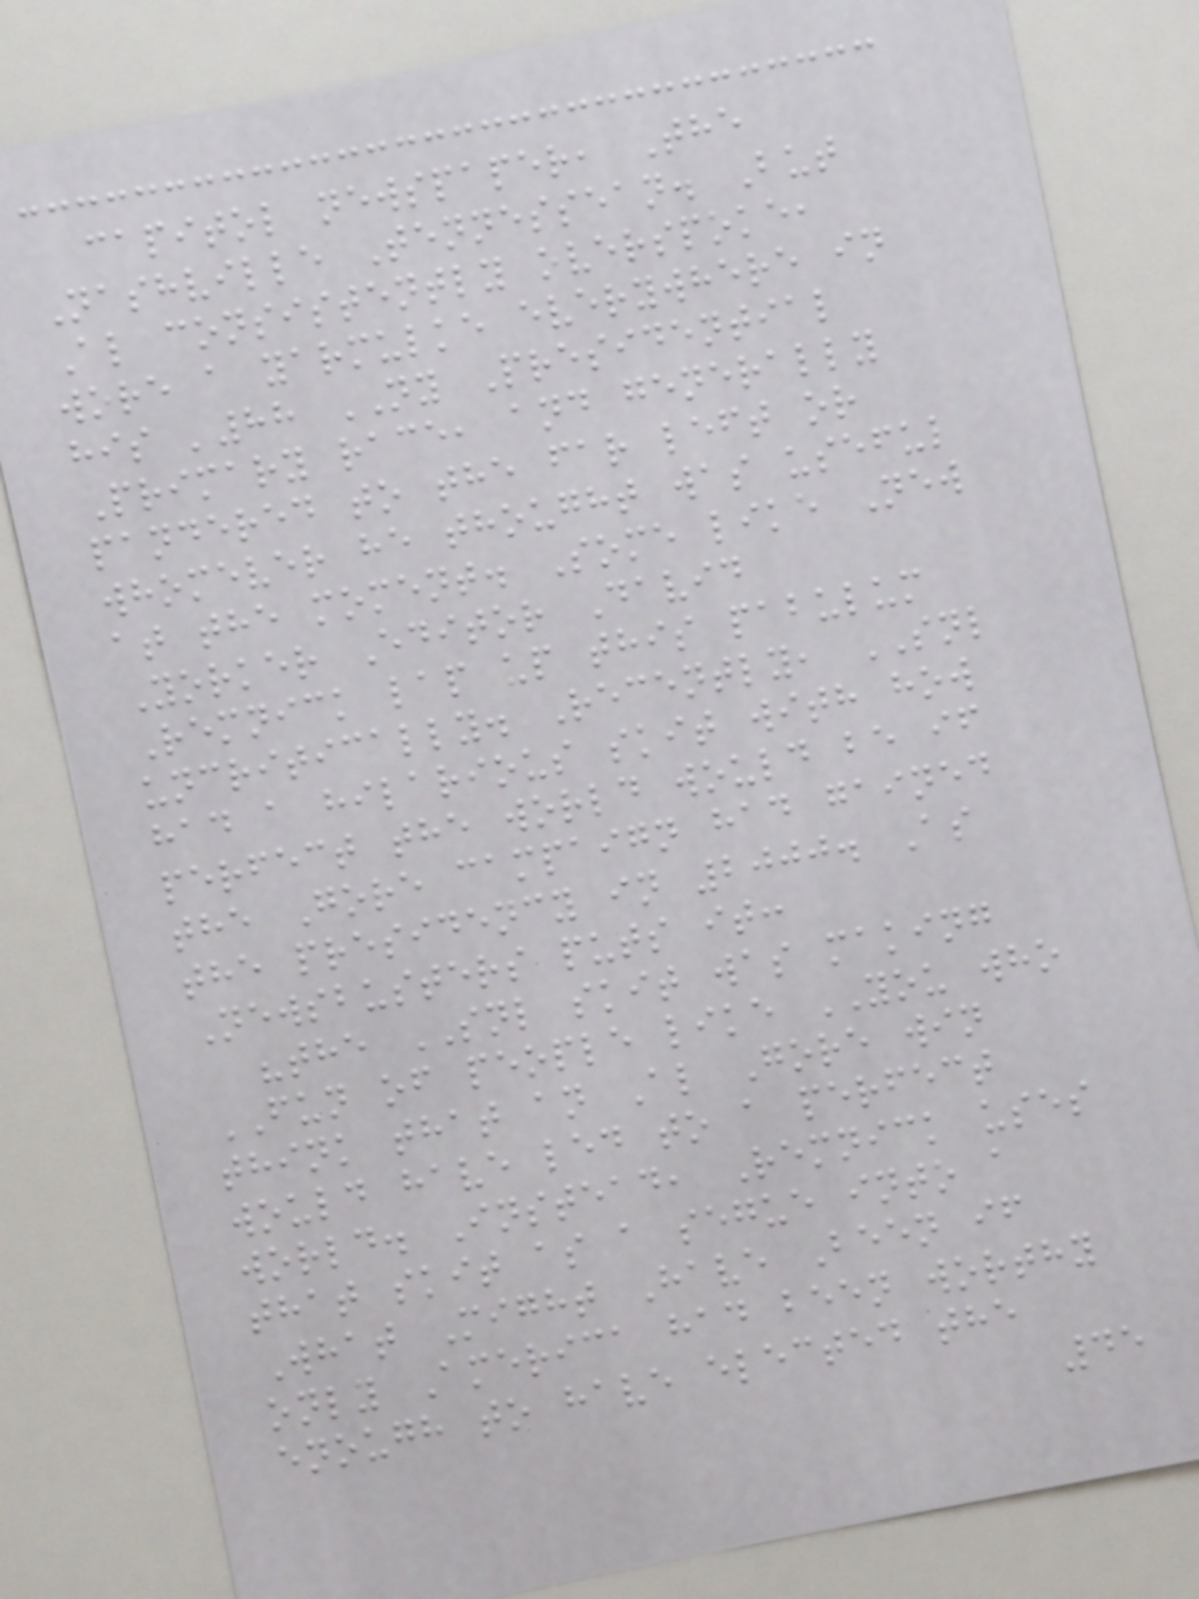capitol newspaper, The
Nashville Tennessean. But
Al consistently overspoke,
wore a yarmulke everywhere in
his '88 NY Presidential
Primary race, and generally
pandered to the far left or
whomever he thought was useful
at the moment. Some like New
Yorker Editor David
Remnick lap up this pabulum
uncritically. Recently, SNL
had a hilarious skit with how
perfect the world would be if
the Gore campaign had gained
the presidency in 2000. As
Newsbusters puts it:
"the SNL skit was making
FUN of people like YOU who
think that an Al Gore win
would have led to a perfect
world. Instead, Remnick uses
that skit as a segue into a
What Might Have Been if
only America had been worthy
enough to have elected the
45
